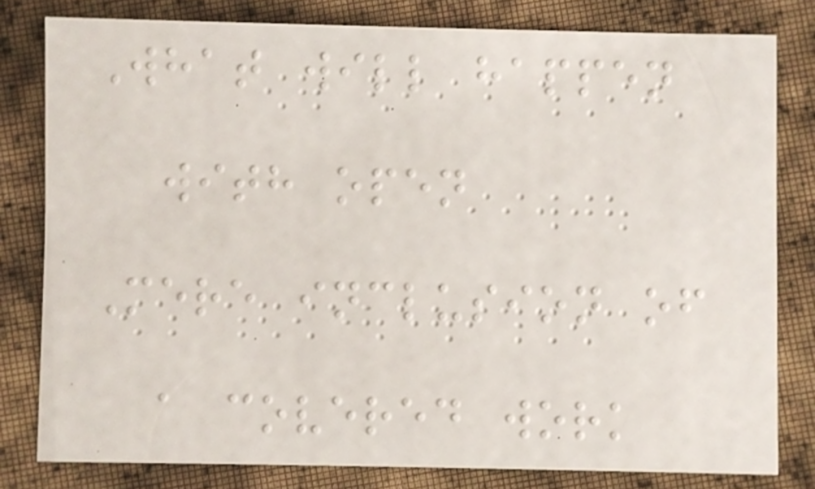What will happen
with open
Mere inclusion of
a covered work
